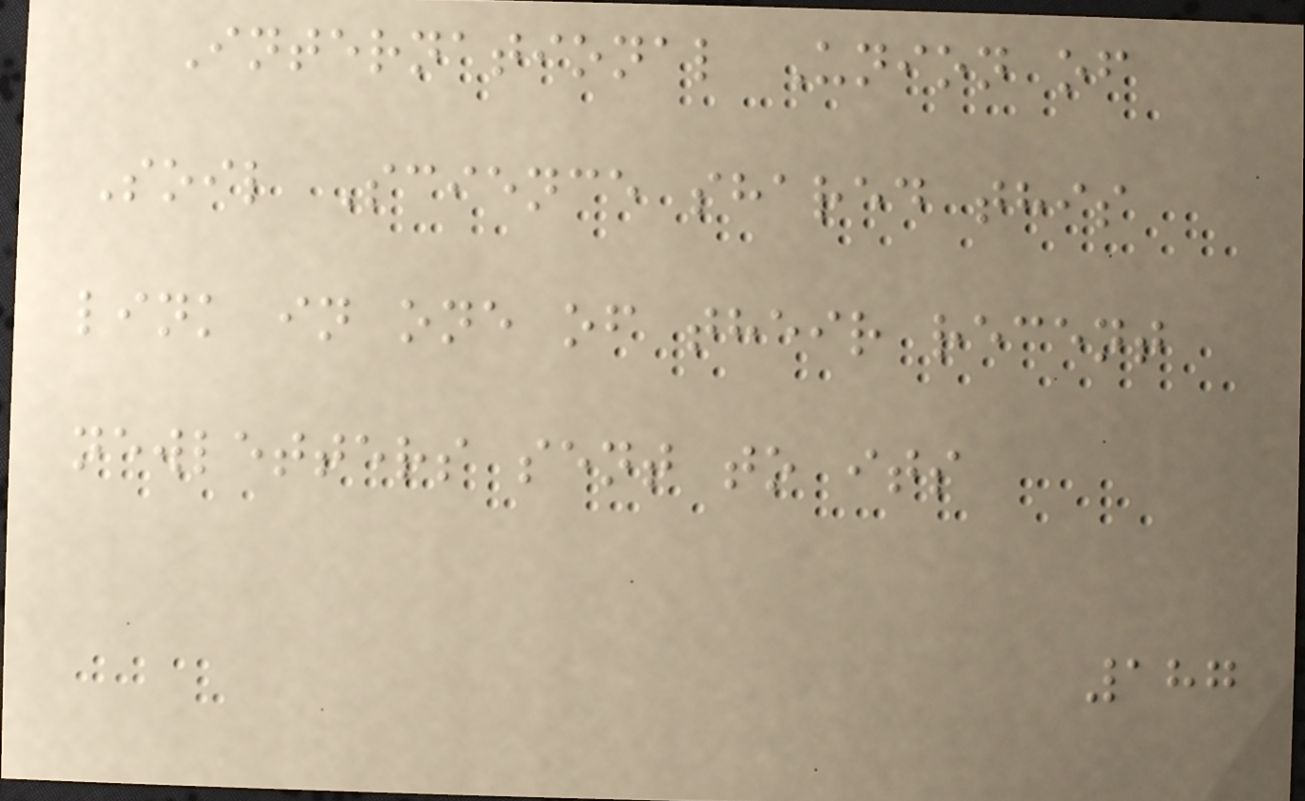International Union of
Soil Science shared this
link in one of their recent
newletters sent to its
187
